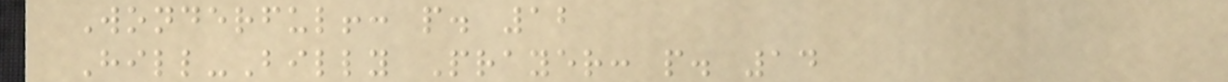Wonderful!: p. 12
Hill-Billy Prayer: p. 14
